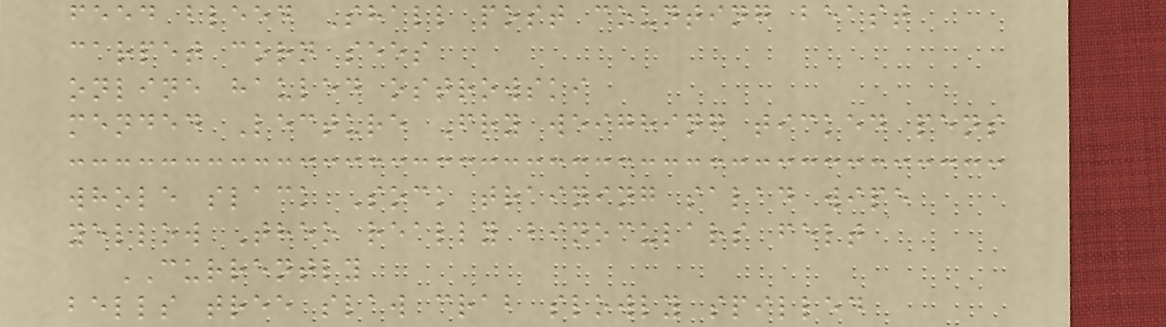feed bleed Shall post counting beast
carpet corn sees
online hauled ostrowski
mended Lecture Fry weighing ticked pens
whole slack Sock training salad wipe
yellow Theo really binoculars felt
CURRENTLY
bells tree slaw crab slowly spilled
